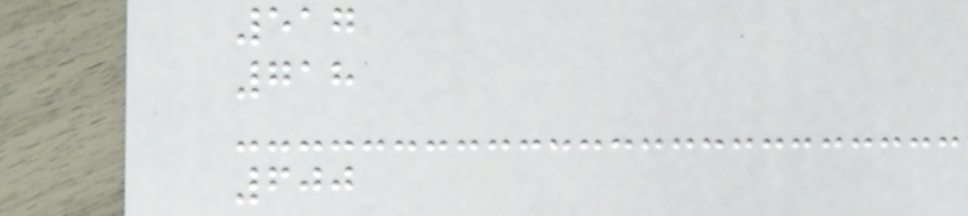517
718
600
